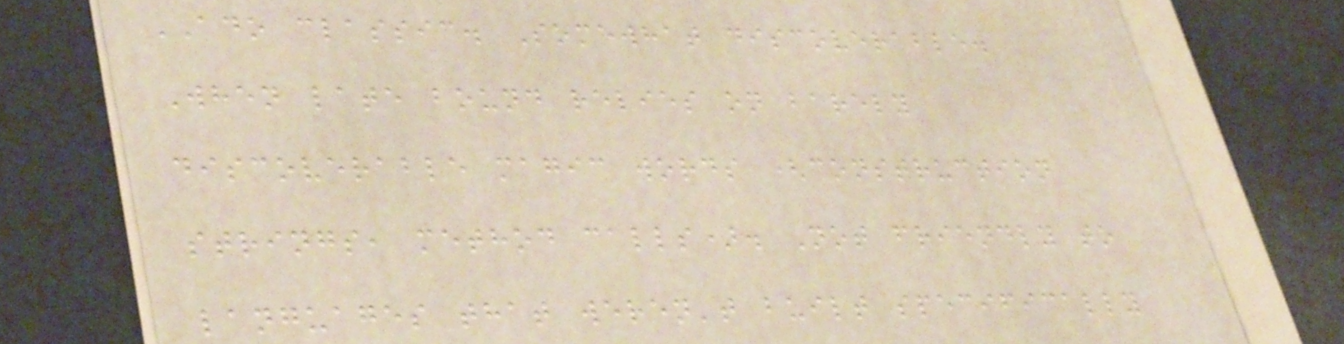ADO classic. Somewhat discoverable.
When late bound relies on barely
discoverable magic words (construction
strings, method calls). Not friendly to
languages that weren't built specifically
